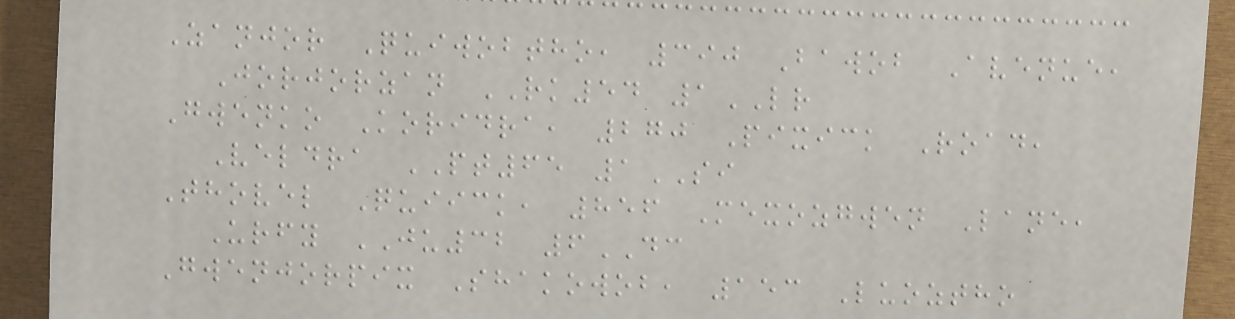Zanjor Quiwobtho, 390 Bawob Avenue,
Jorjorzan RK54 1LR
Gwenko Koridra, 270 Pixick Road,
Veldra PT65 1SI
Thovel Quiick, 856 Mexozgwen Lane,
Urfy JU32 6DC
Gwenjorpix Shakowob, 153 Luoztho
